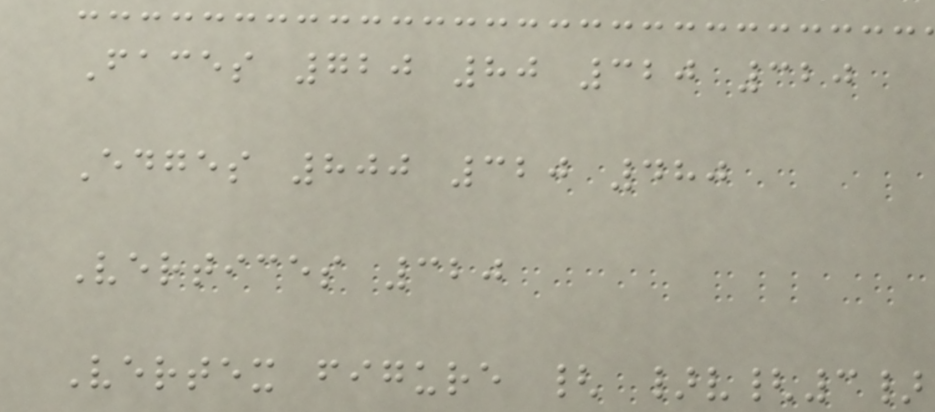Faces 720 80 320 320
Edges 800 320 480
Vertices 320
Vertex figure { }v{3}
